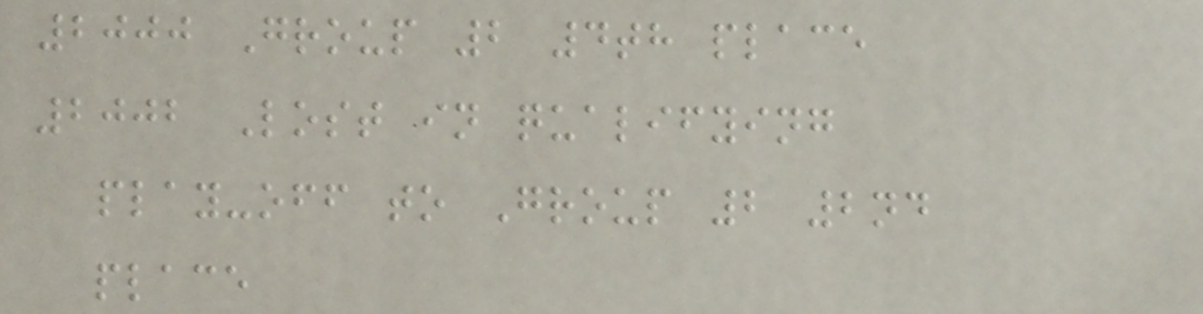2000 Group 2 4th place
2002 Lost in qualifying
play-off to Group 2 2nd
place
